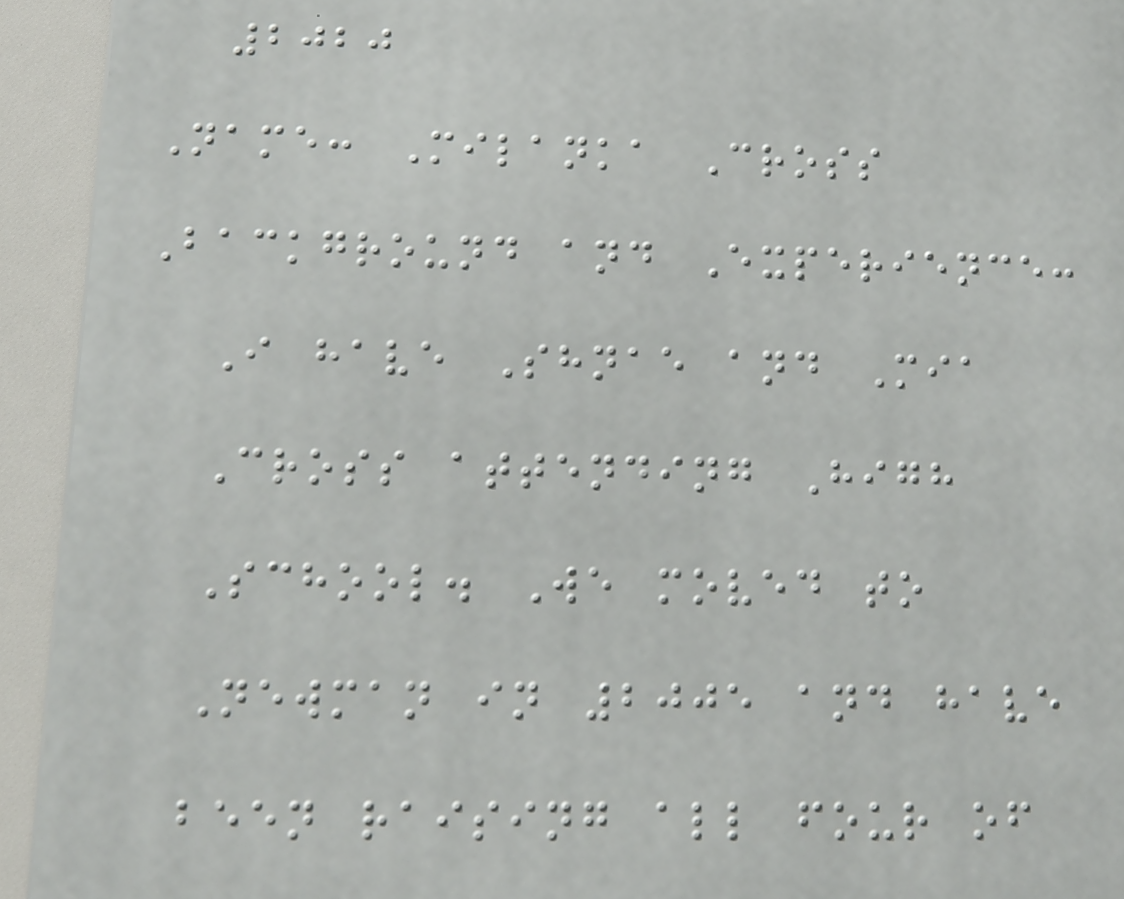2020
Name: Milanka Cross
Background and Experience:
I have Shnae and Mia
Cross attending High
School. We moved to
Newman in 2005 and have
been raising all four of
